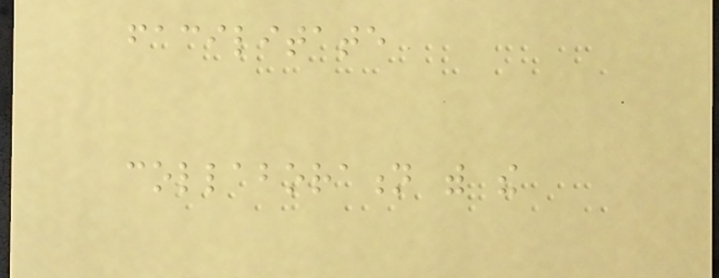facilitate
collaboration with the
